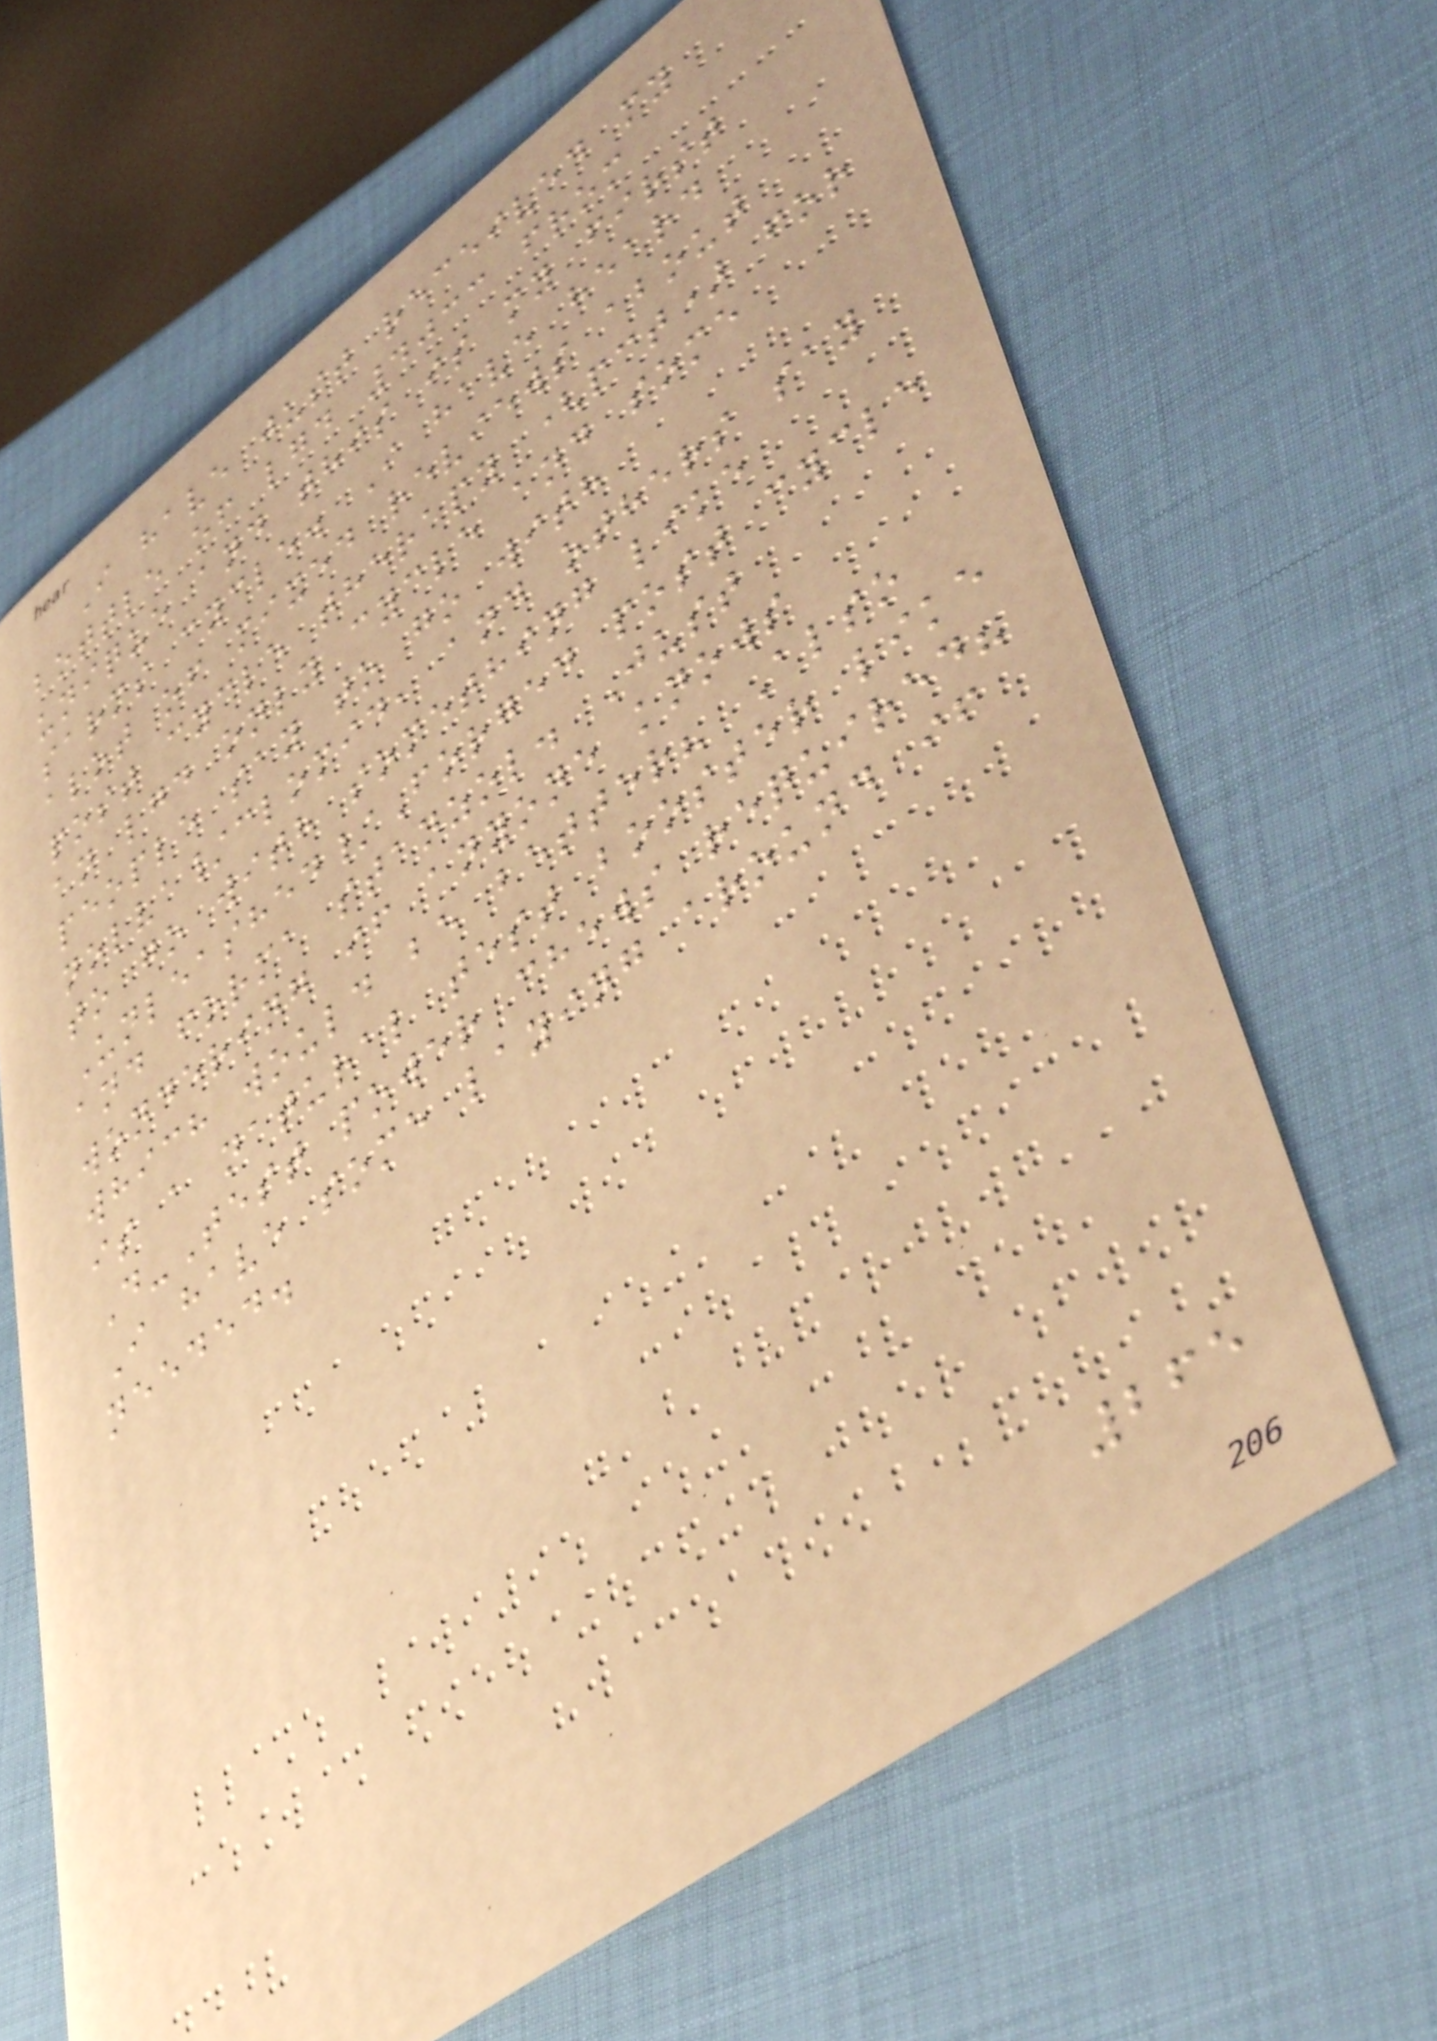I have just received my
bottle of lgd 4033 from
unique and this is my first
sarms cycle. I have heard
alot of mixed reviews about
post cycle therapy (pct) for
an lgd only cycle and some
people say to go with
nolva/clomid, and others say
to go with something like
Unleashed/Forged post cycle
and forma stanzol. Just
wondering if anyone knows
which would be better? Also
is a natural test booster like
D-Test power chews required?
I have some laying around if
needed.
265
